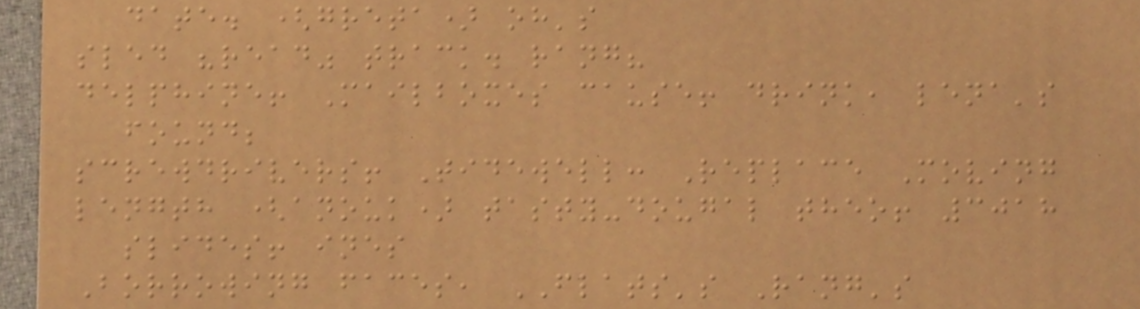date. (greta) oh's
sled "read" track. rang?
delphine! Mailboxes cause! drink, lena's
found;
screwdrivers! Tidewell: Replace Moving
length (anouk) tasty-dougal theo! 3018
slides! ines
Borrowing faces, FLATS's Rang's
